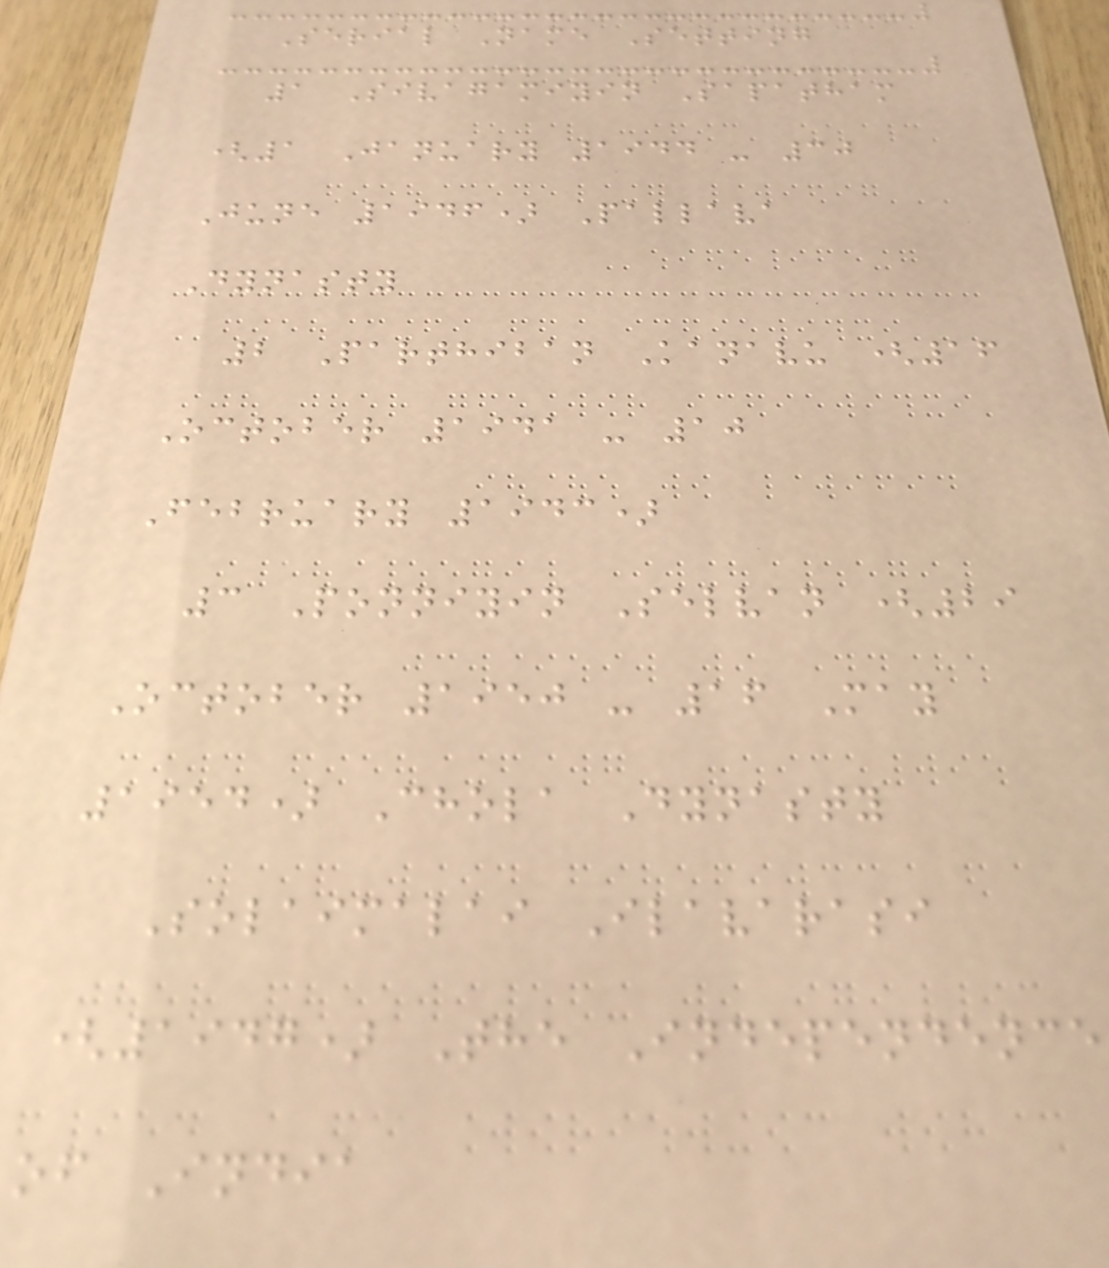Serial Name Setting
1 Sivagamiyin Sapatham
(1 January 1944 - 30
June 1946) Pallava
Dynasty
2 Parthiban Kanavu (16
October 1941 - 10
February 1943)
3 Ponniyin Selvan (29
October 1950 - 16 May
1954) Chola Dynasty
Solaimalai Ilavarasi
(1947) The Independence
of India
